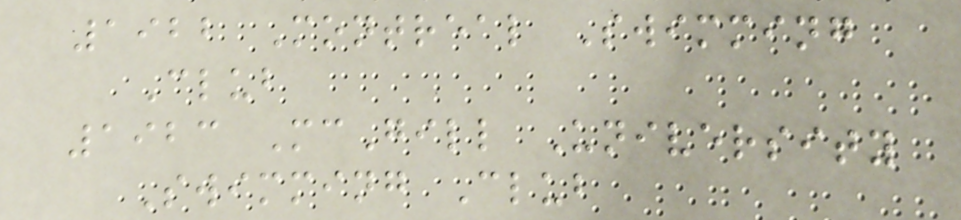1922 Montreal Swimming
Club
1923 McGill University
Swimming Club
